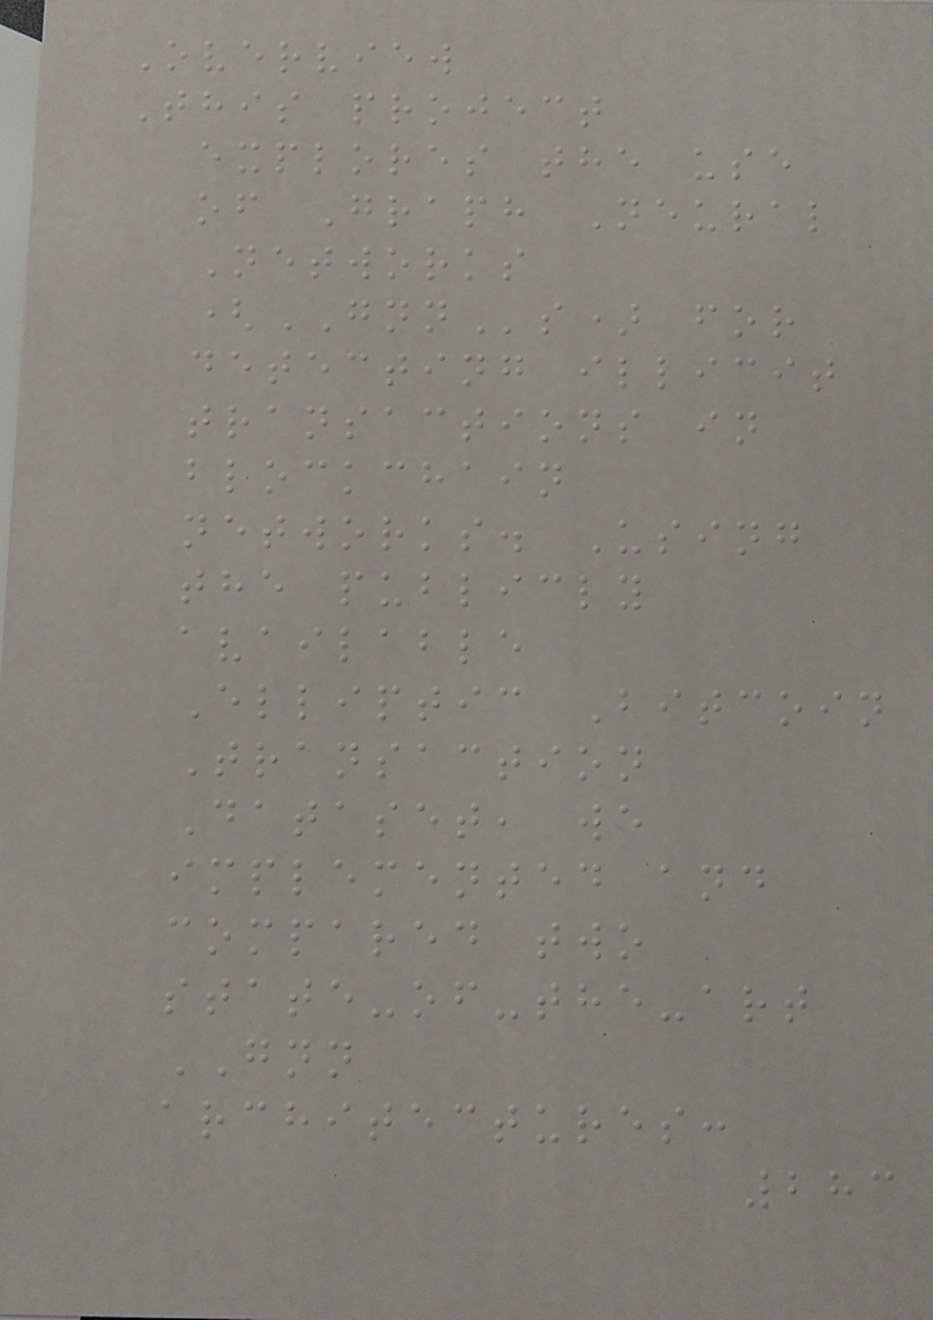Overview
This project
explores the use
of Graph Neural
Networks
(GNNs) for
detecting illicit
transactions in
blockchain
networks. Using
the publicly
available
Elliptic Bitcoin
Transaction
Dataset, we
implemented and
compared two
state-of-the-art
GNN
architectures:
283
